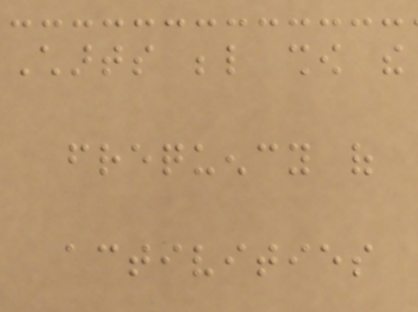Charts below show the
frequency of
activities
